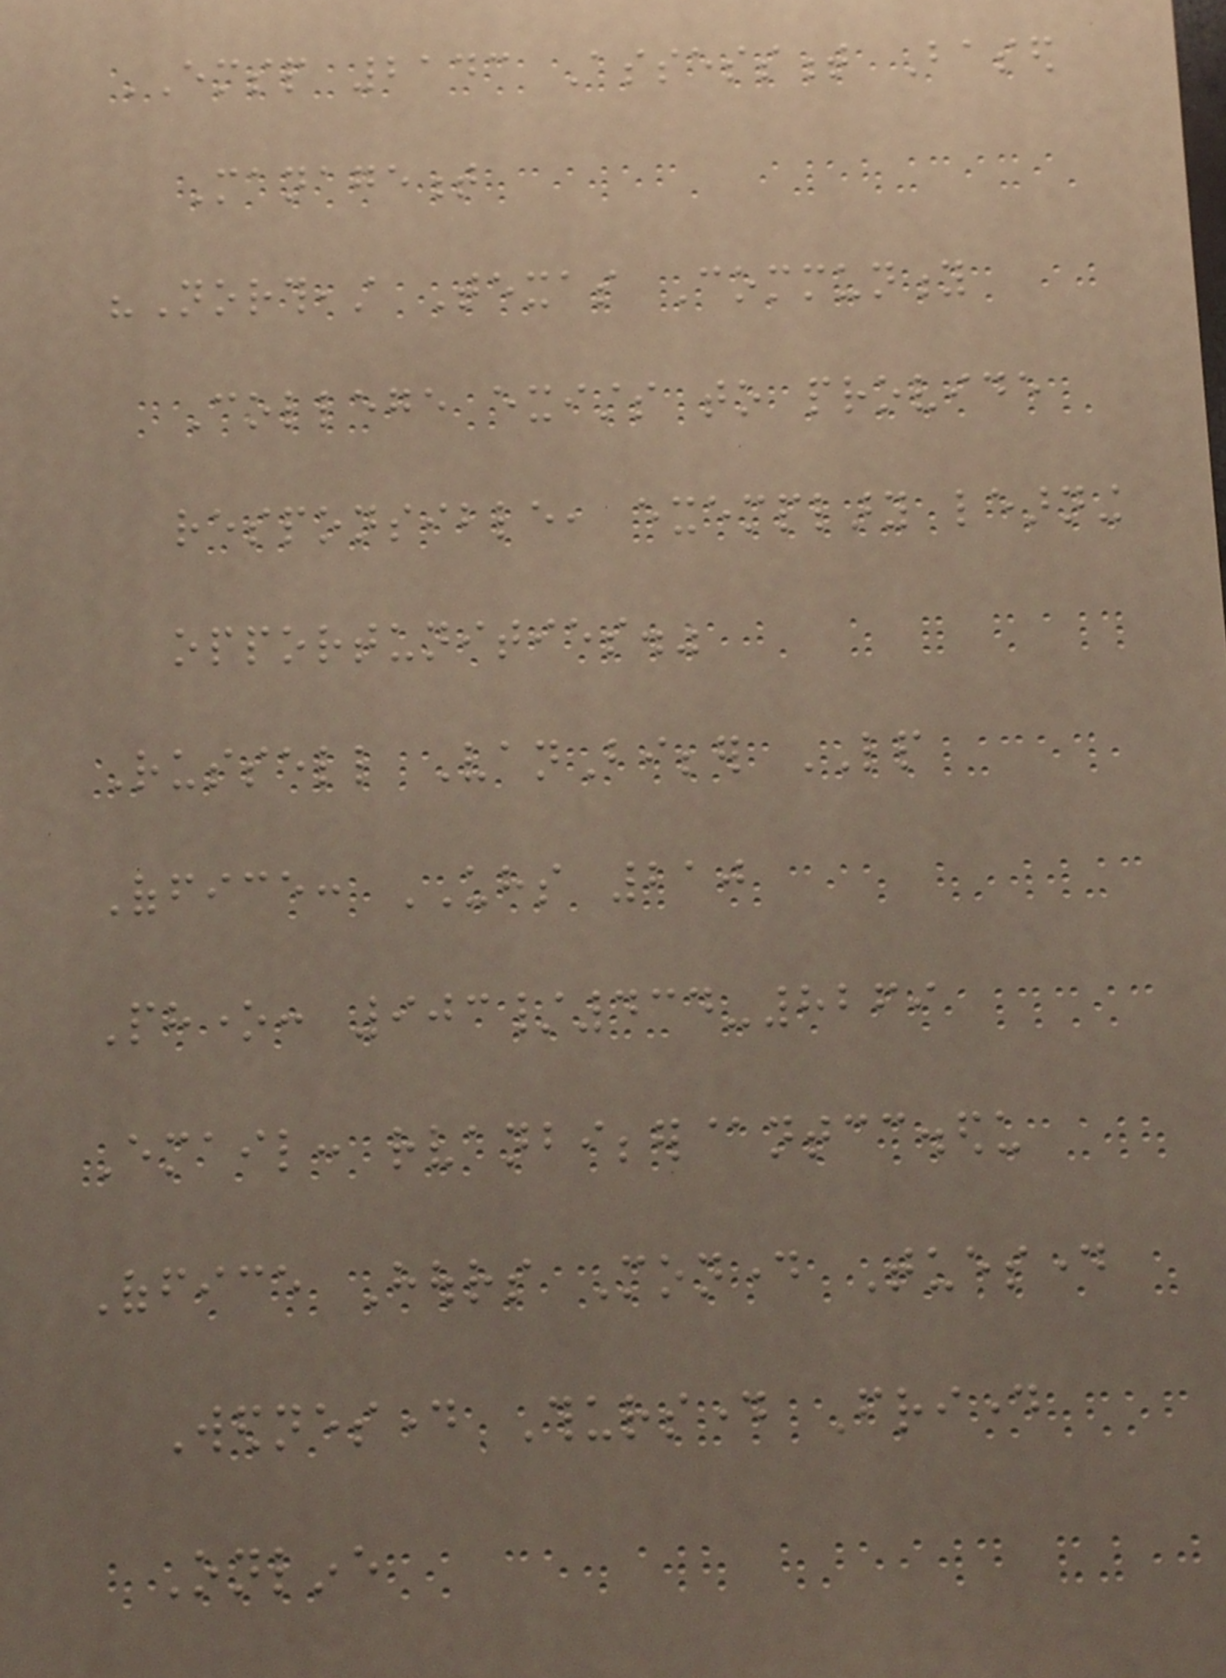EMSP 2143 Assessment Based
Management
"Northeast Texas Community
College exists to provide
responsible, exemplary learning
opportunities."
Russell VanBibber LP
Office: UHS 210
Phone: 903/434-8269
Email: rvanbibber@ntcc.edu
Office Hours Monday Tuesday
Wednesday Thursday Friday
Online
